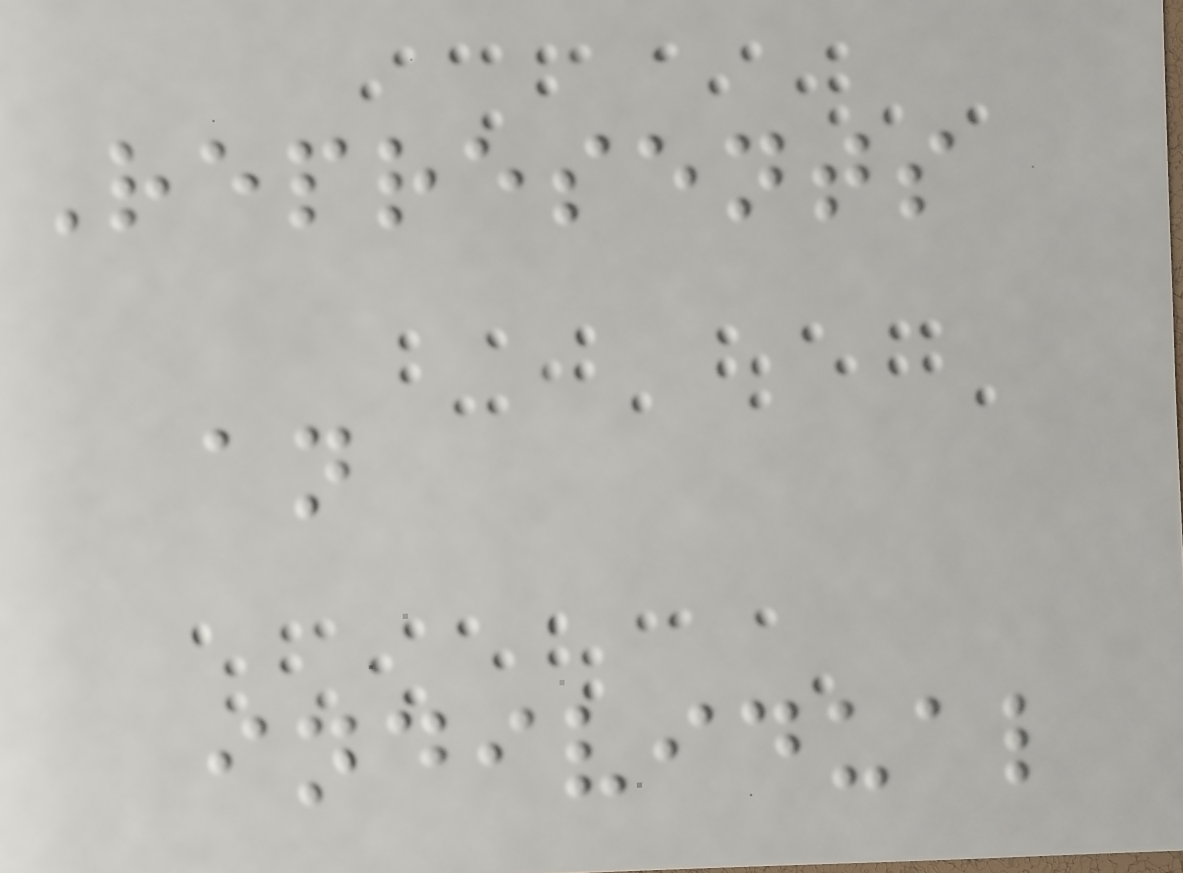Represents
an
individual
